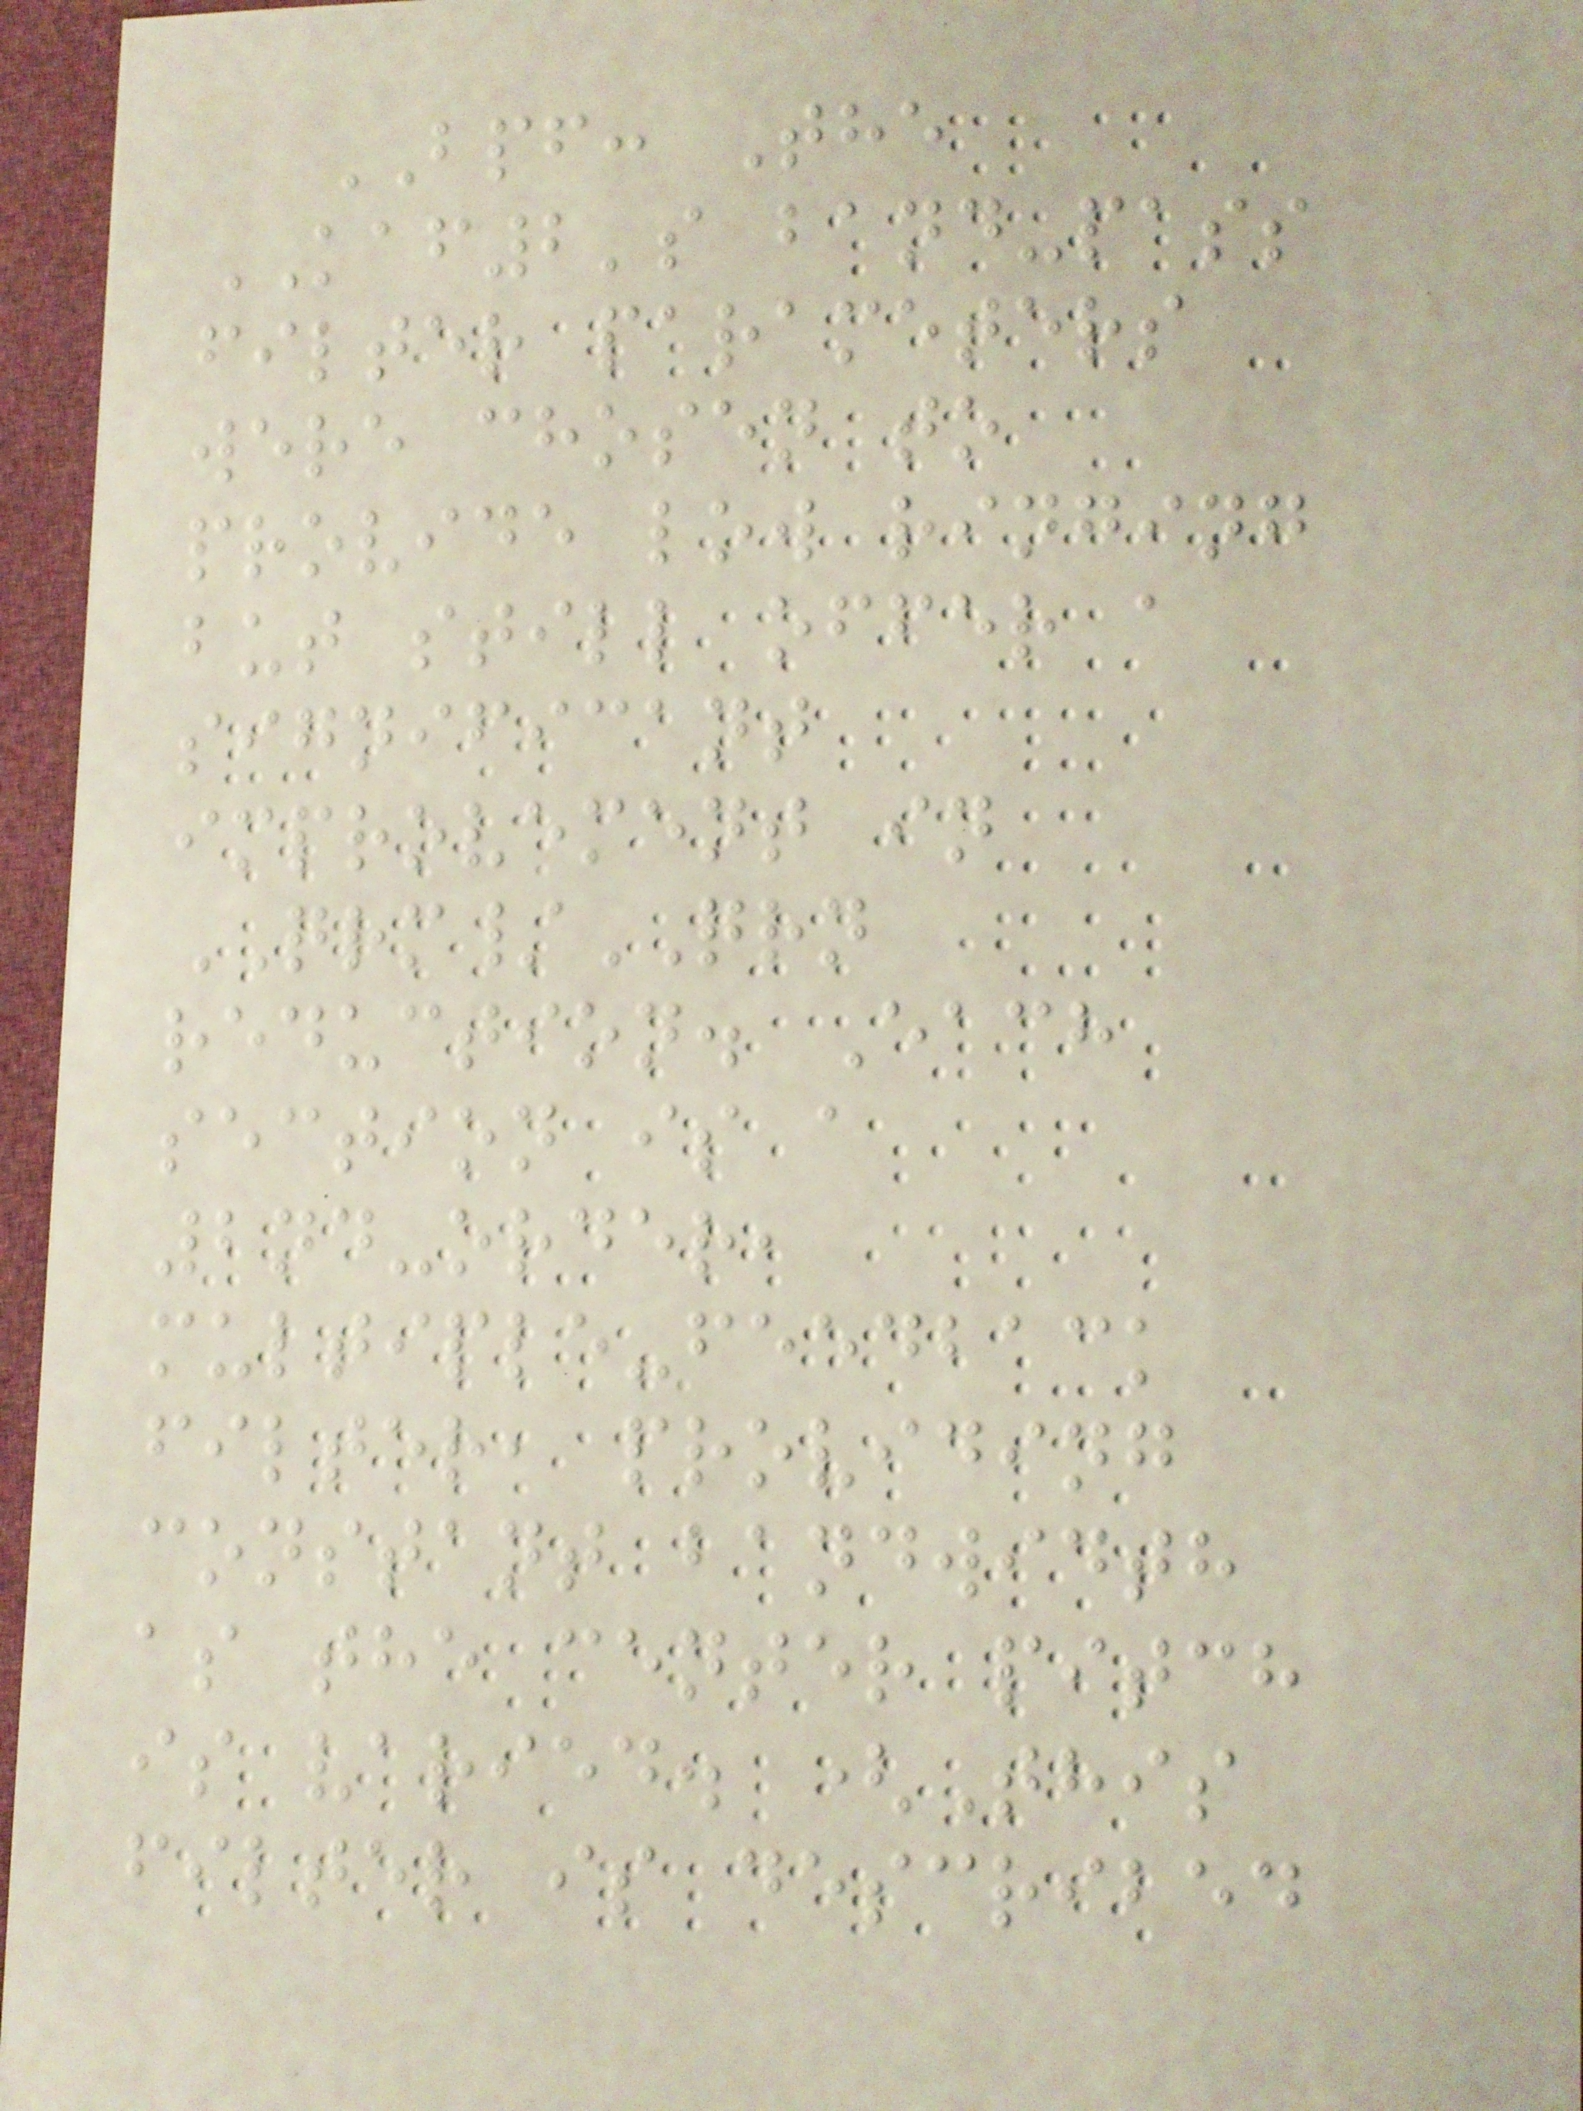BPF: The
KAF2's band-pass
filter parameters
were chosen to
provide low ringing
but still offer a
significant
improvement in
QRM/QRN
reduction. Each
section is a
2nd-order,
multiple-feedback
filter, providing
constant bandwidth
as the center pitch
is varied. (This
filter is described
